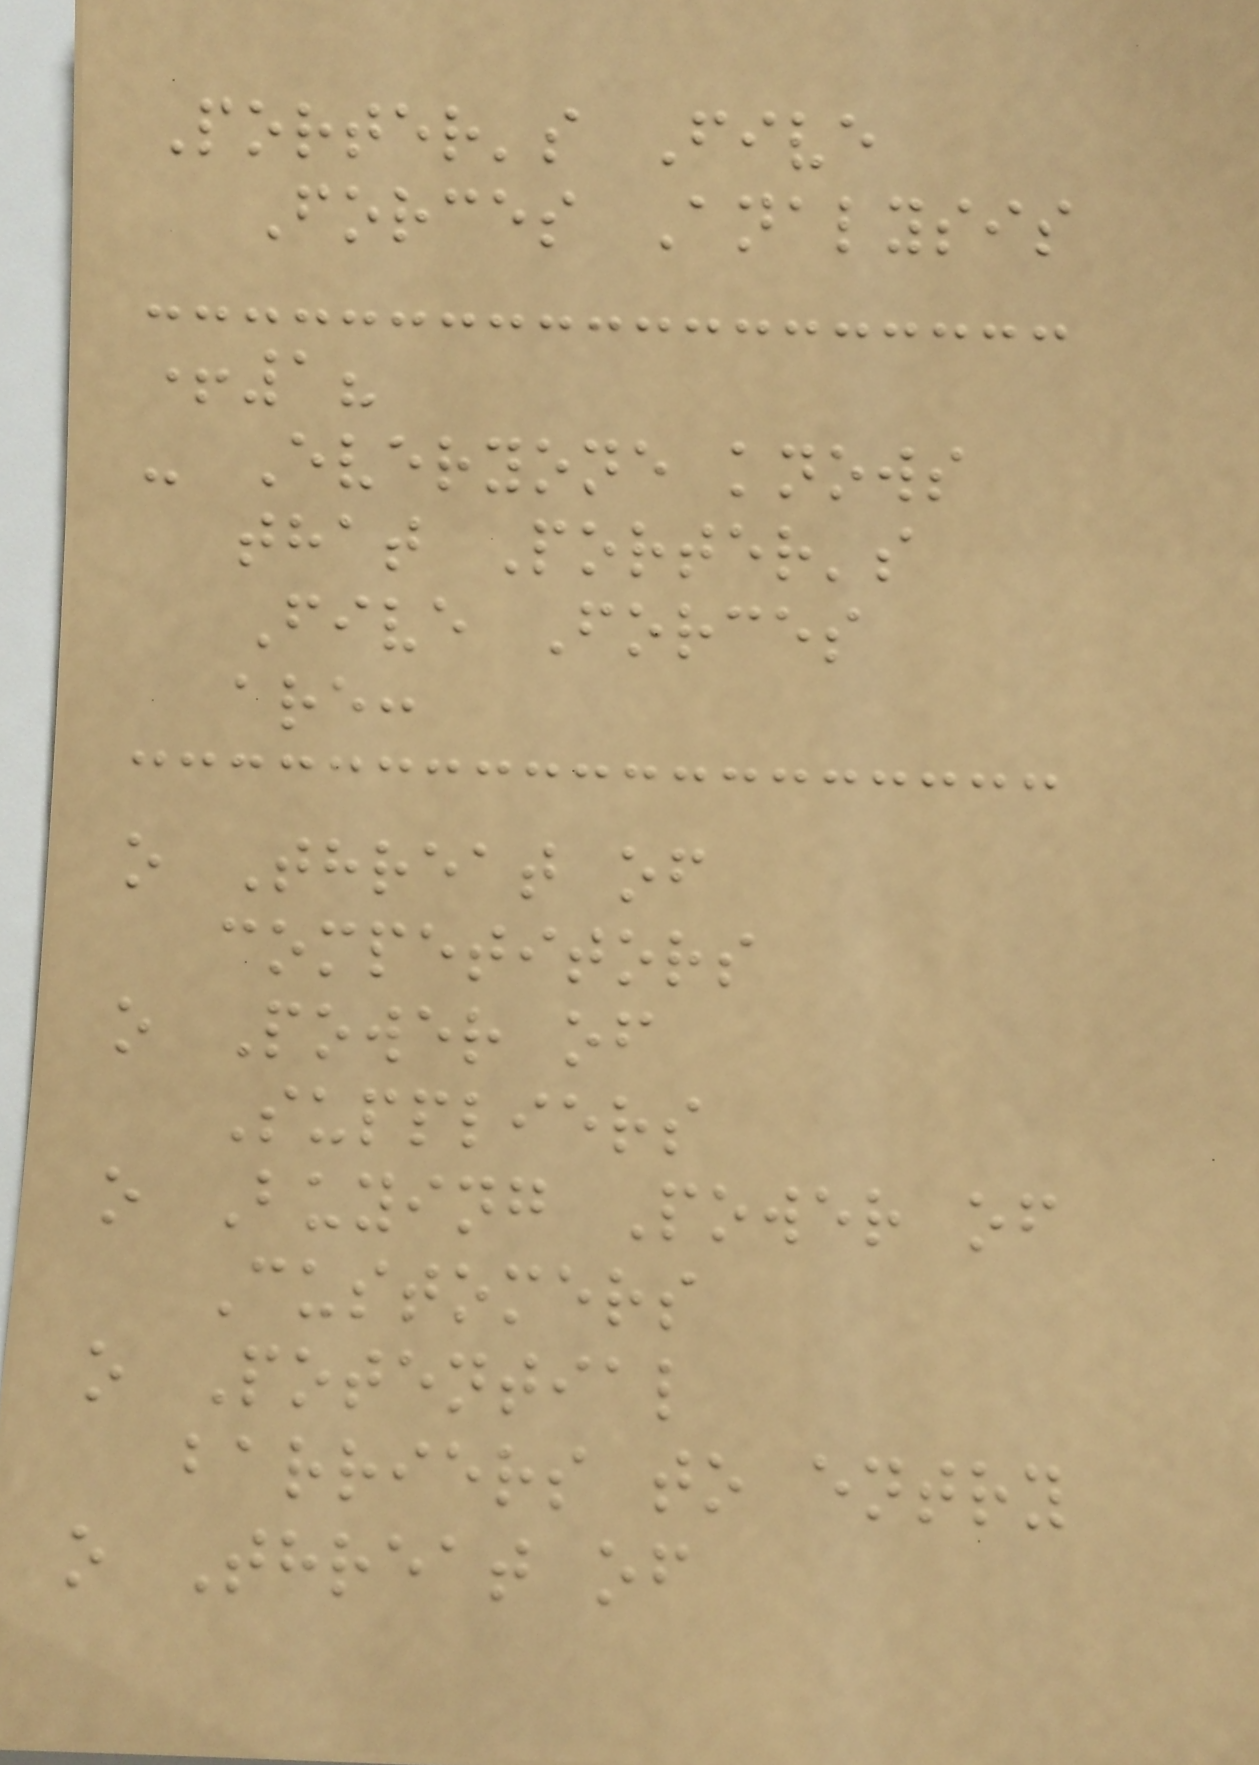Porter's Five
Forces Analysis
+1?
- Everyone knows
that Porter's
Five Forces
are:
o Threat of
competitors
o Power of
Suppliers
o Buying Power of
Customers
o Potential
barriers to entry
o Threat of
